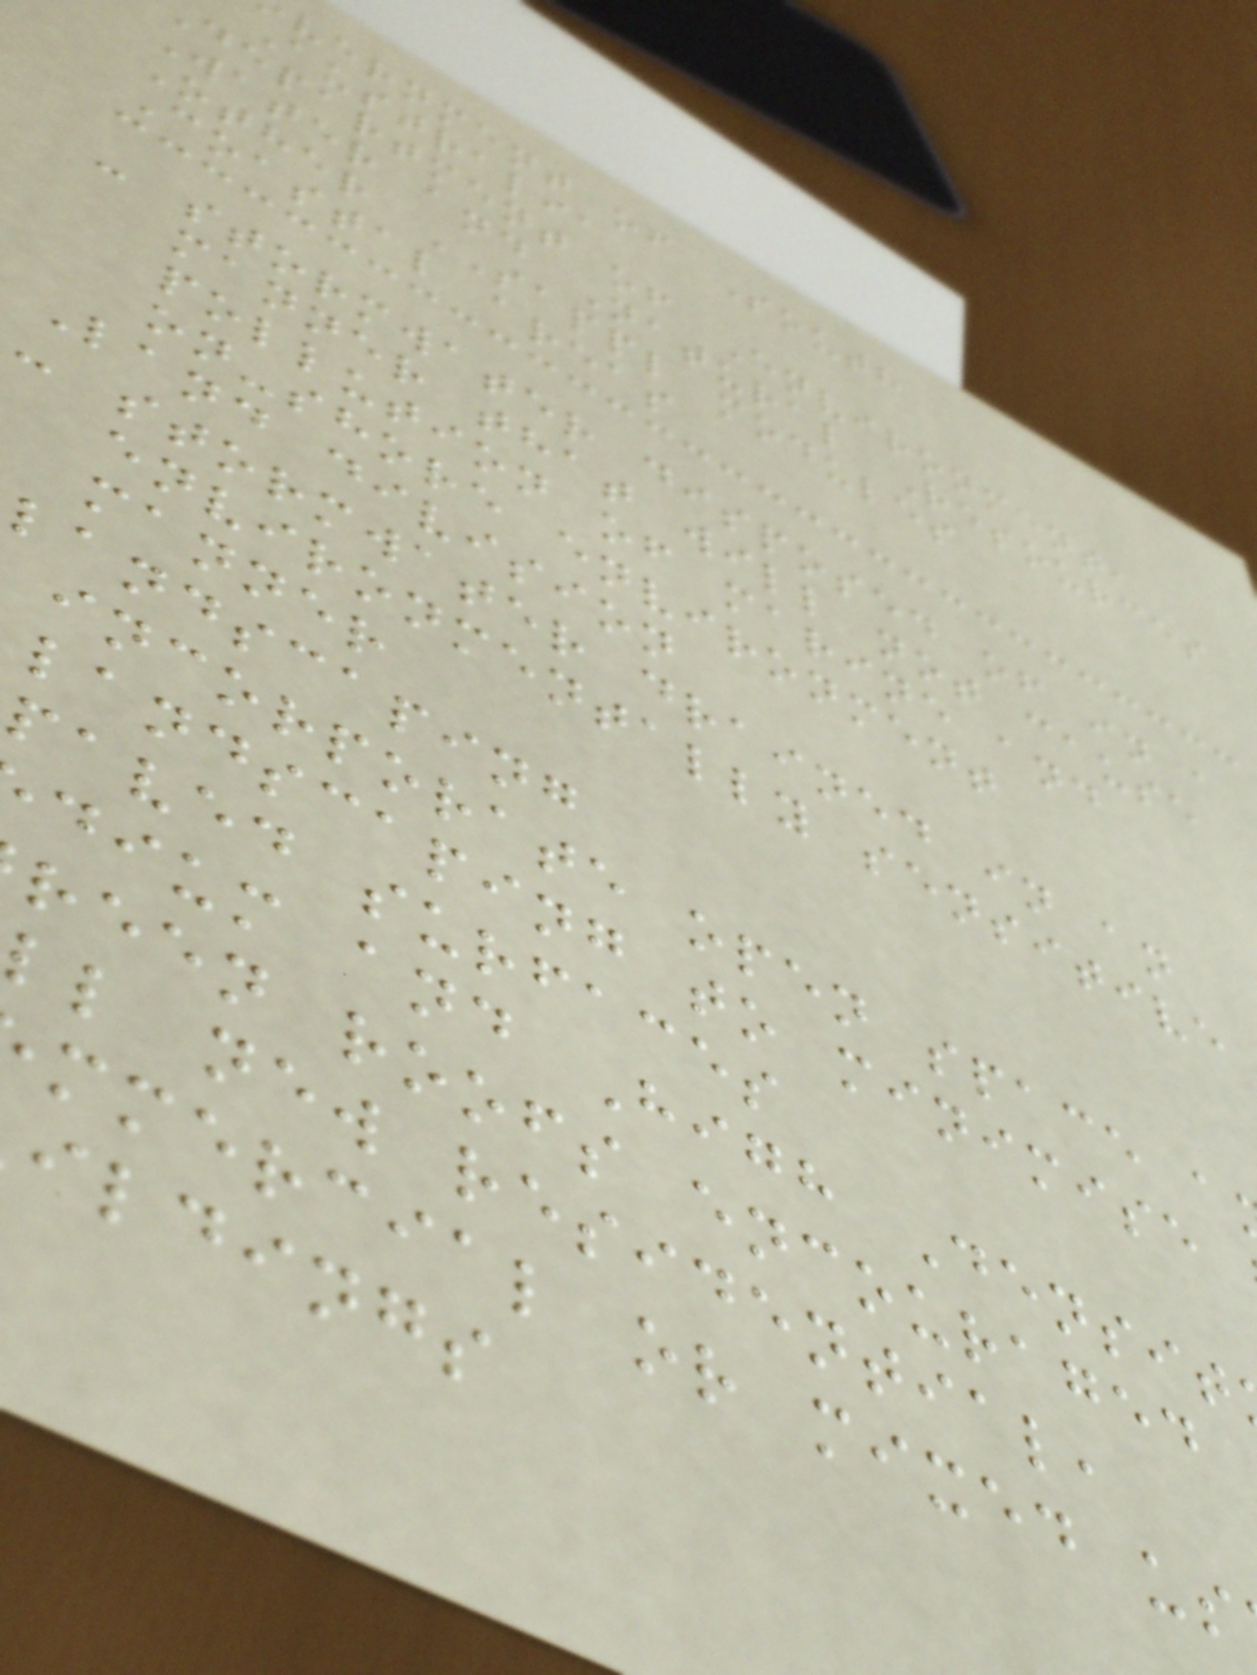vernment of South
Australia
department of Environment,
Water and Natural Resources
Other SAPPL modules
Coastal areas
- stormwater disposed of in a
manner that will not cause
pollution of marine and
on-shore environment
Land division
- stormwater drained in an
environmentally sensitive
manner
landscaping
incorporate open space a
landscaping to minimise
paved surfaces
dium and High Densit
reen roofs encouraged
ll new residential,
mmercial or mixed us
ildings
